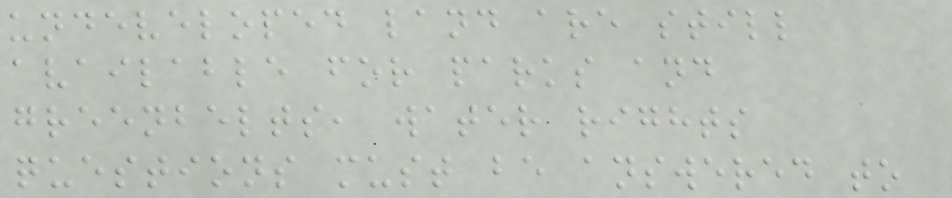undeveloped land are still
available for parks and
greenbelts, water rights
questions must be answered to
